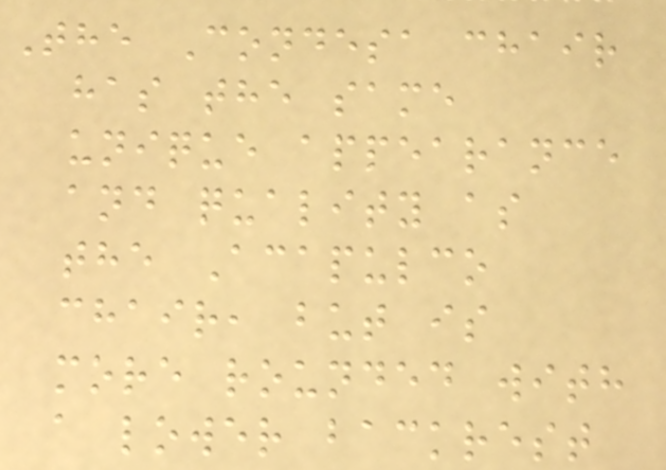The Condesa chair
has the same
unique appearance
and quality as
the Acapulco
chair, but is
more rounded with
a lower backrest
